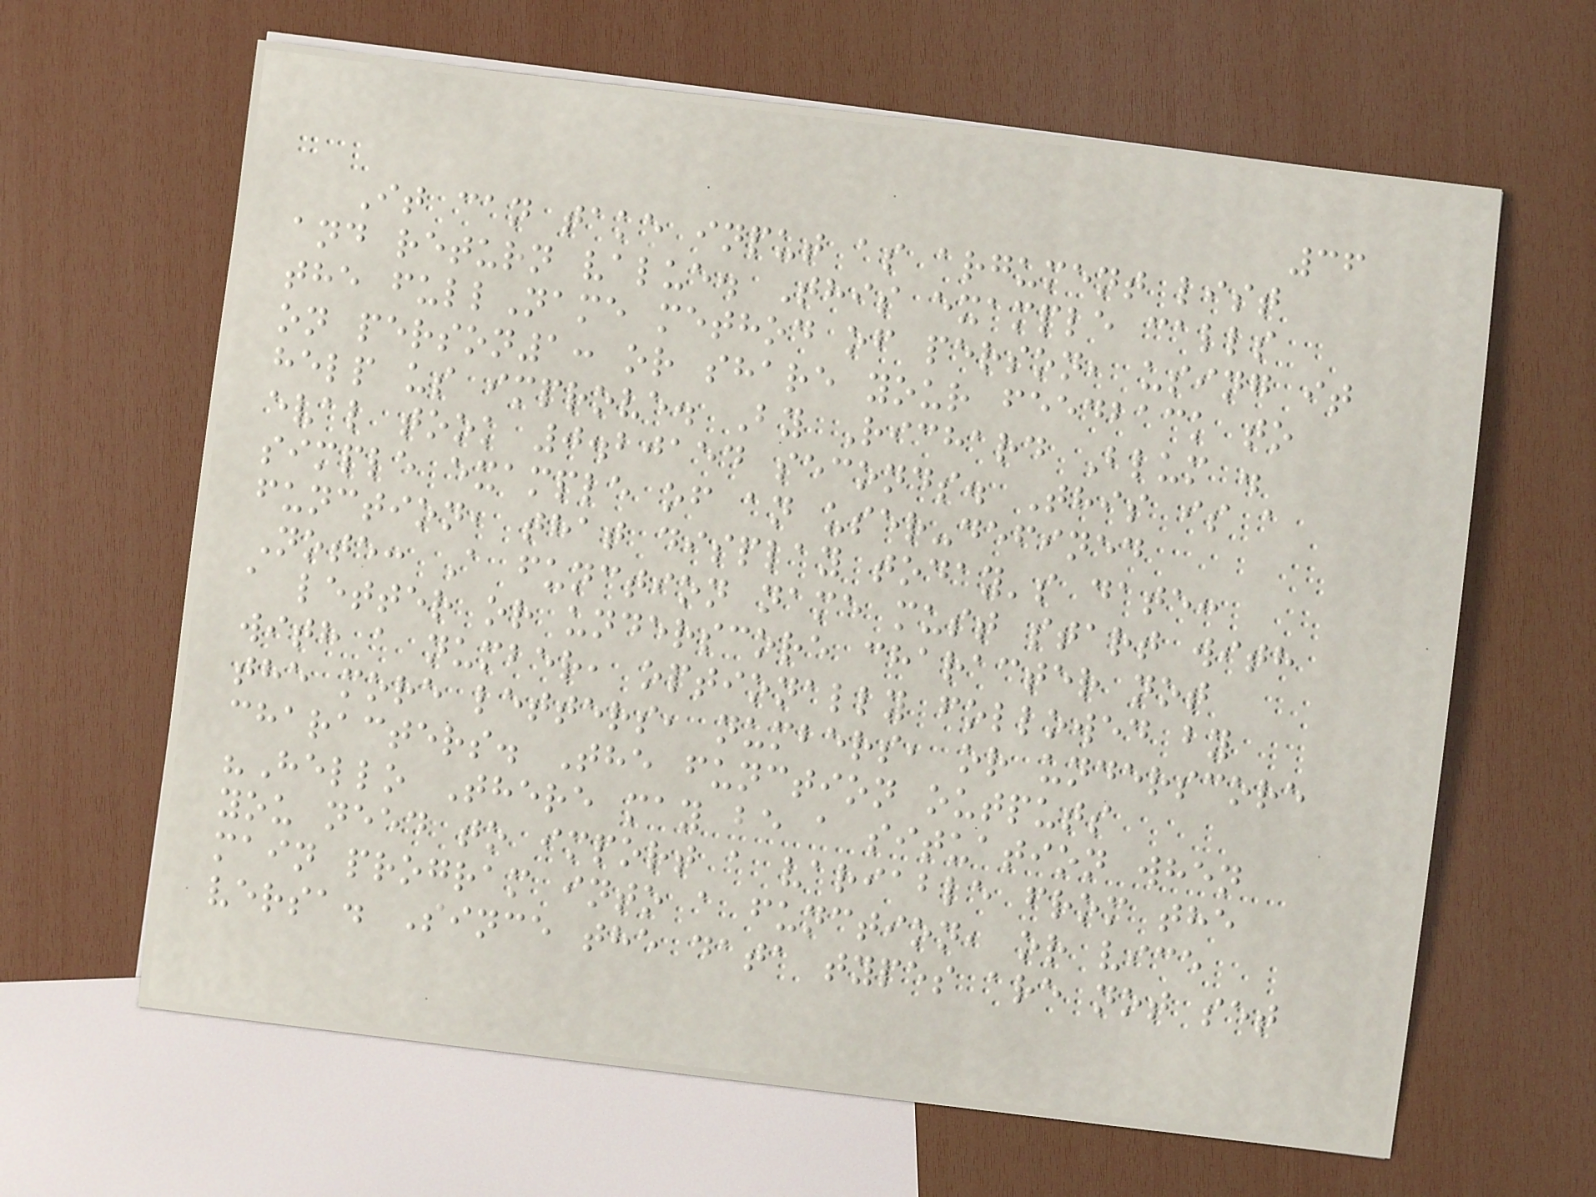36
It can take input as argument list
and return value. This example calls
the fullName method of person, using it
on person1: or share your feedback to
help us improve. By Richard Blum .
eval took 0.20154 seconds. This is a
simple example of an user-defined
function, that display today's date:
Note: A function name must start with
a letter or underscore character not
with a number, optionally followed by
the more letters, numbers, or underscore
characters. The function outputs
"Hello There may be a situation when
you need to import a variable from the
main program into a function, or vice
versa. Since the data types are not set
